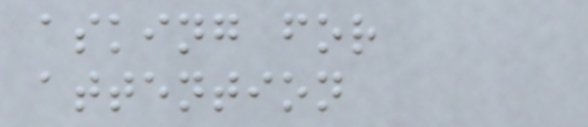asking for
attention
